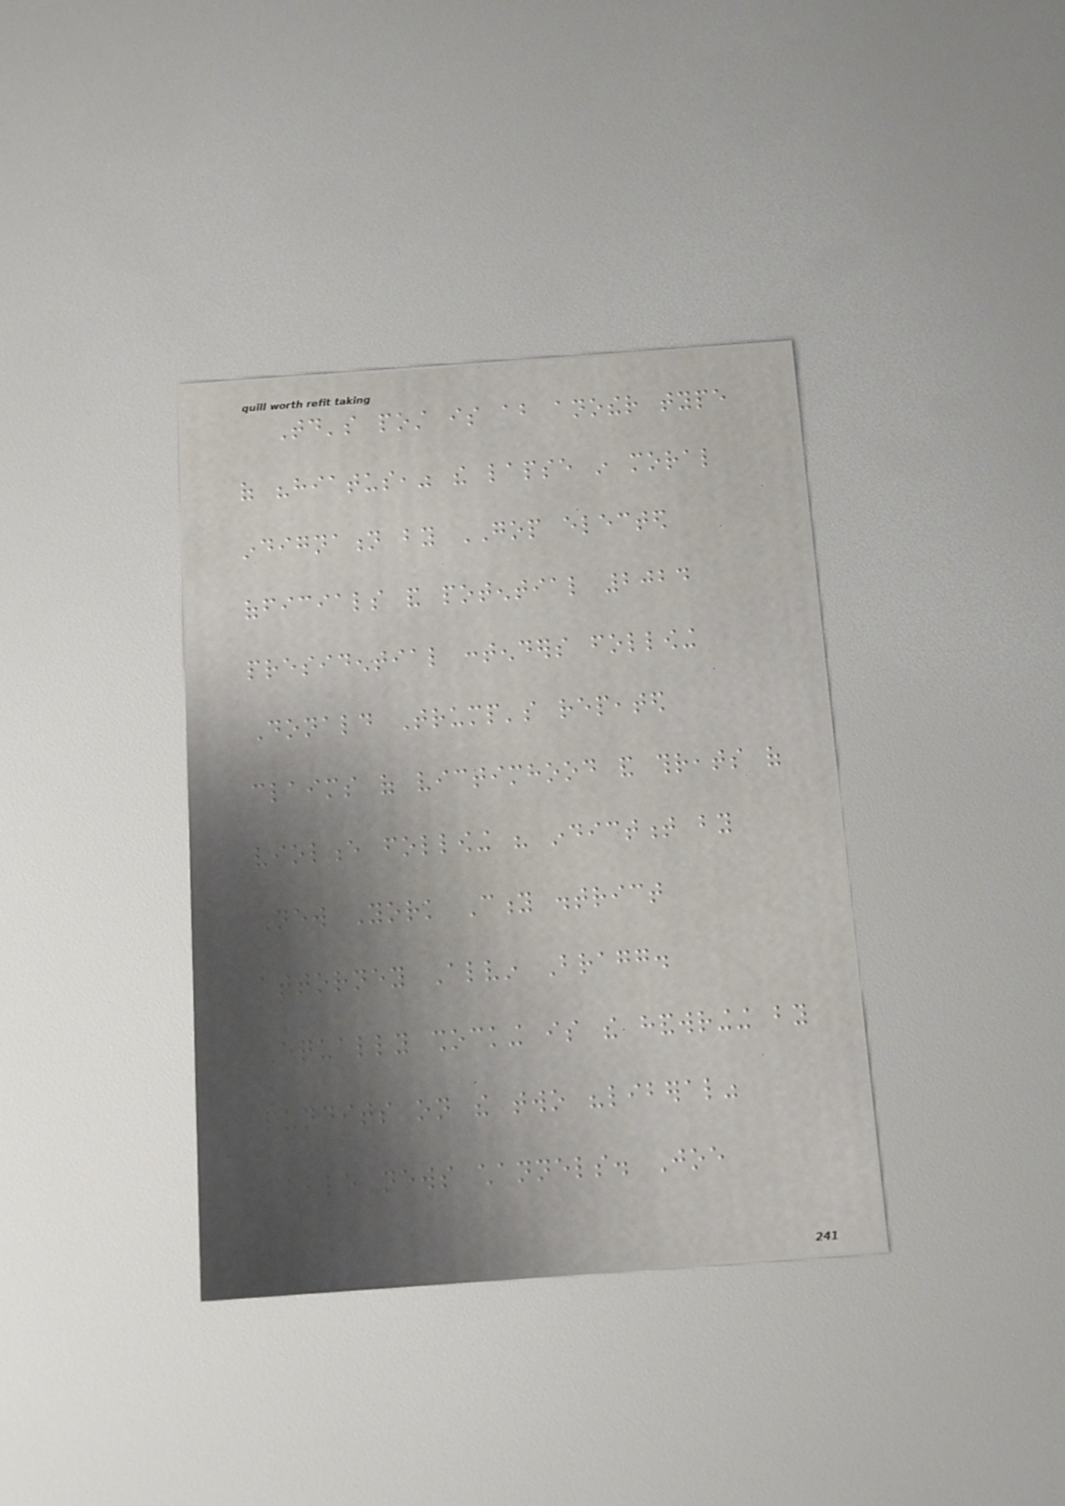Today's post is about another type
of "hiatus," the lapse in moral
indignation by GOP elected
officials and potential 2024
presidential contenders following
Donald Trump's repeated
claims of victimhood and threats of
violence following his indictment by
New York City district
attorney Alvin Bragg.
Equally shocking is the handwringing by
pundits on the two "liberal"
cable news channels. Joe
